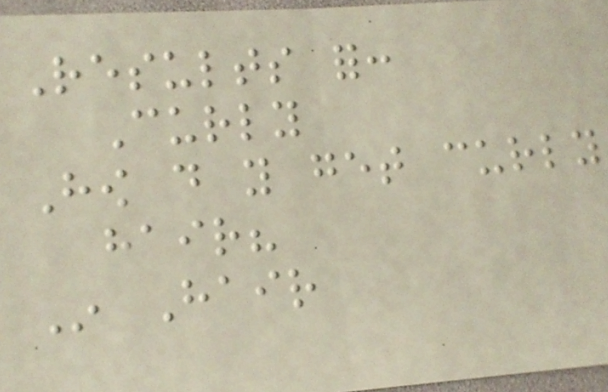Results for:
Curly
How do you get curly
hair?
In Hair
